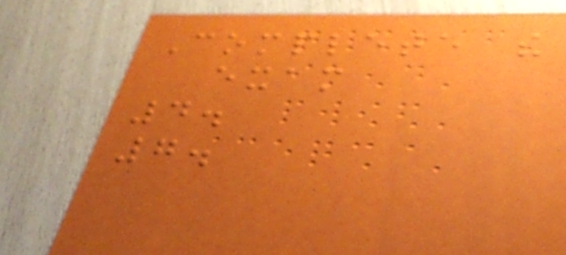Complete the
exam
4.
7.
